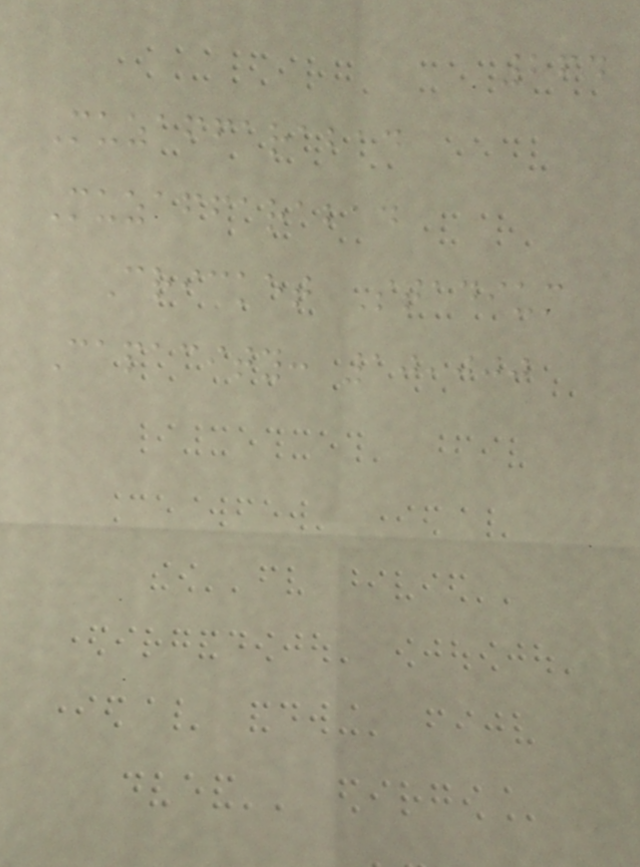264
Muzaffarabad
Muzaffarabad
Cricket Stadium
Capacity: 10,000
